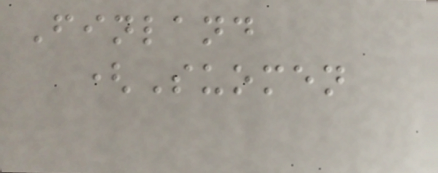Finland
(Suomen
